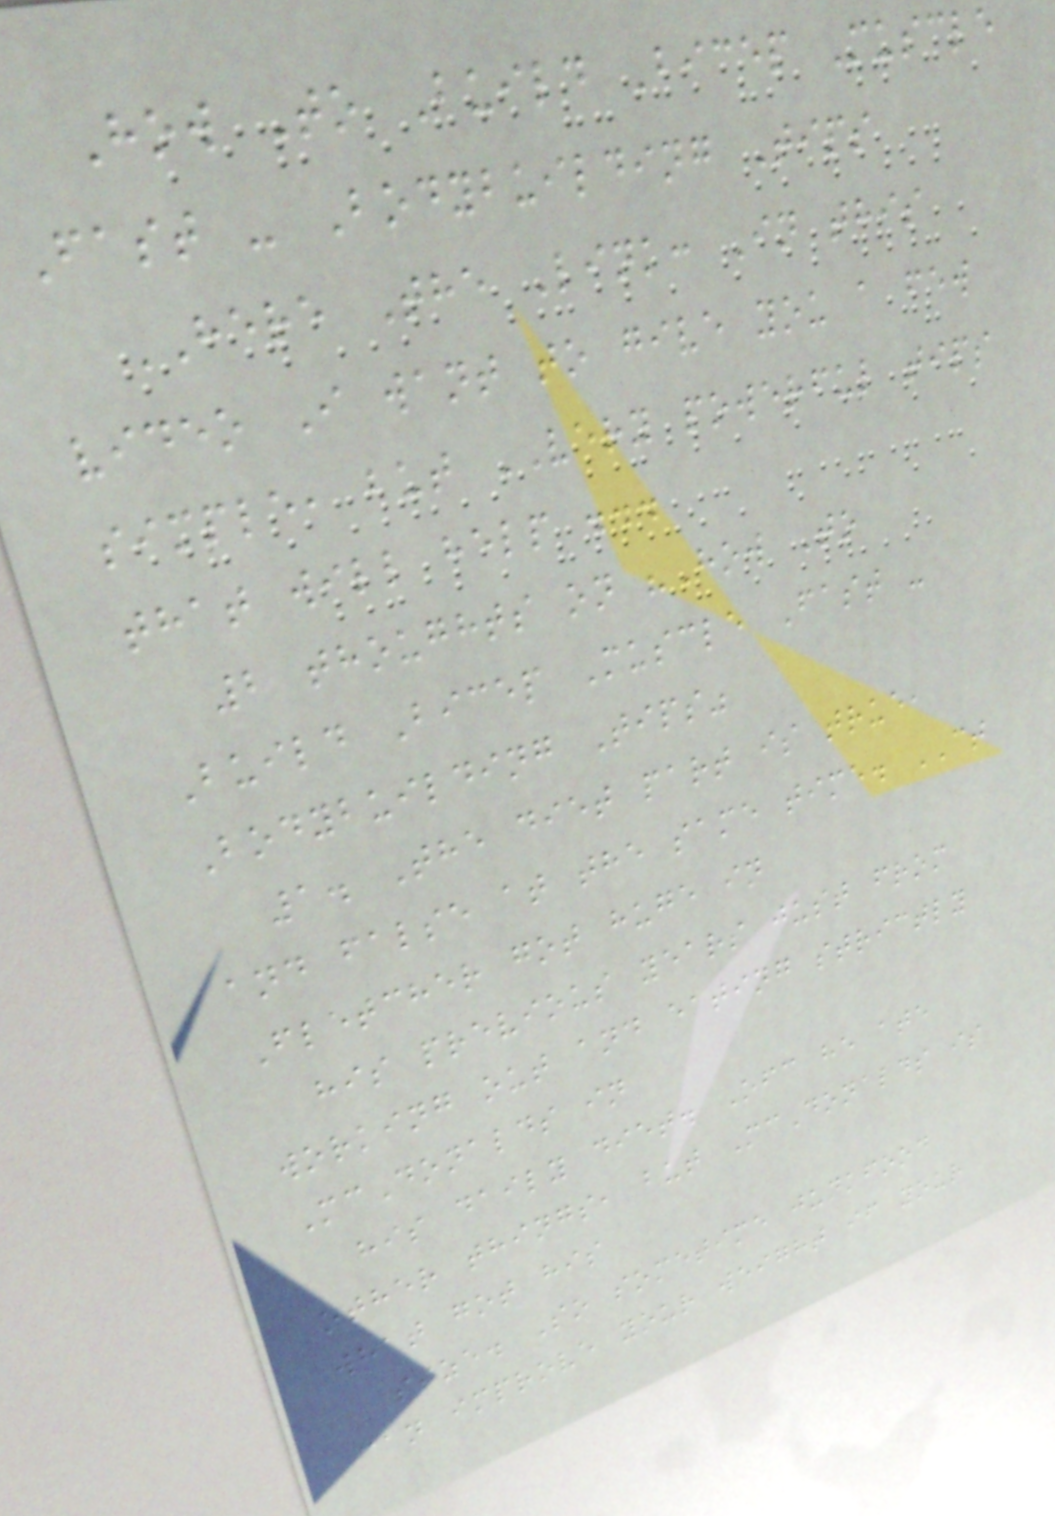How To Build Bicep Muscle
Fast - Bodybuilding Tips
HERE The Link: In this
video I want to give you a few
simple, but VERY powerful tips
that will help ...
2 thoughts on "How To
Build Bicep Muscle Fast -
Bodybuilding Tips"
1. The diet part is true,
and false at the same time. CT
Fletcher got huge in
his previous years just from
working out and eating strictly
McDonalds in
his daily diet. Ofc he ate
other things, but McDonalds is
what got his
size. So sometime junkfood
can improve your weight if your
